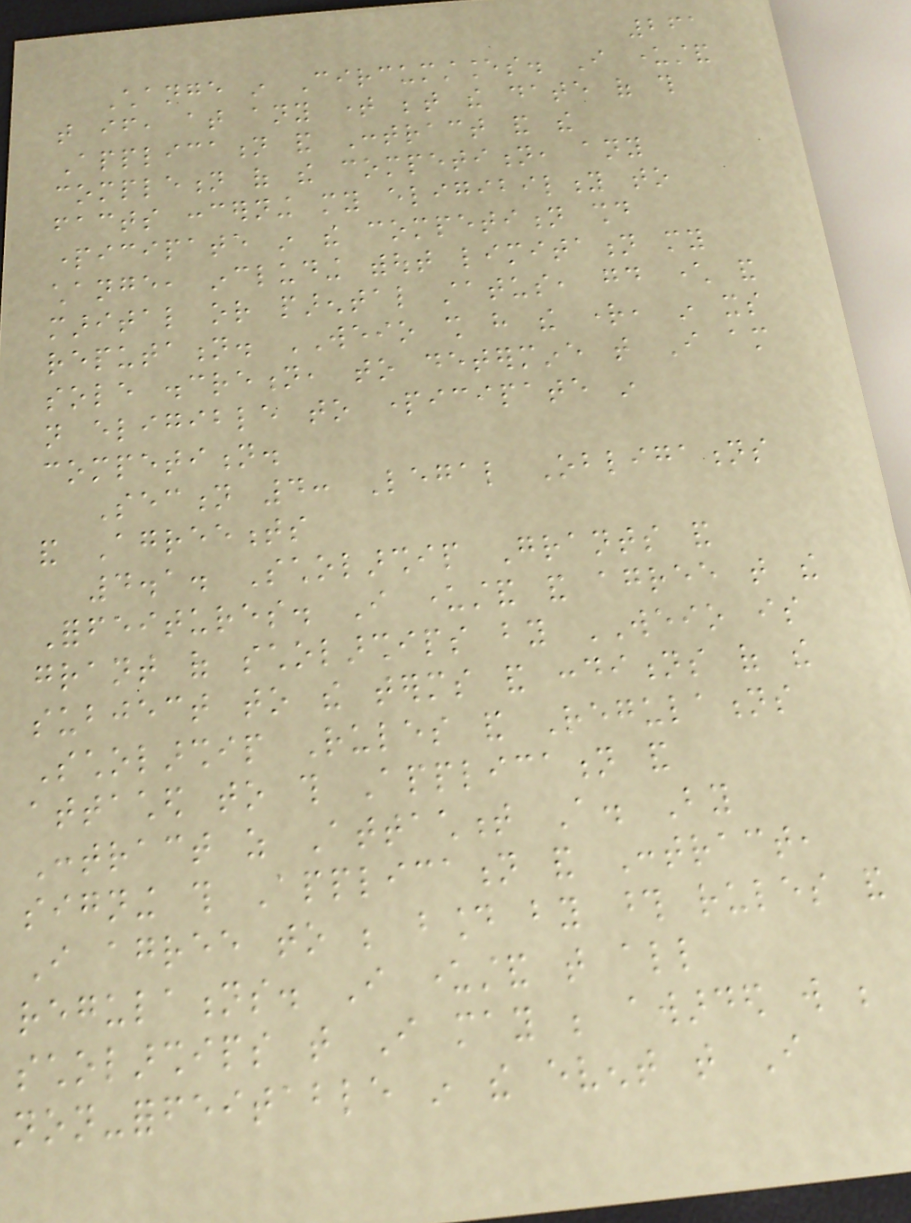261
Change in Circumstances. I understand
that if, at any time between the date of this
Application and Contract and the
completion of the competition, any
facts concerning my eligibility to
participate in the competition should
change, including without limitation my
marital or parental status, good character and
reputation. WEIO shall have the right, in its
sole discretion, to determine that I am
not eligible to participate in
competition.
Section 4: Legal Obligations
and Agreements
4.1. Scholarship Grants and
Forfeitures. I understand and agree that the
grant of scholarships by WEIO is
subject to the terms and conditions of the
Scholarship Rules and Regulations
attached to this Application and
Contract as Attachment A. By
signing this Application and Contract,
I agree to be bound by those rules and
regulations. I understand that all
scholarships that I may be awarded will be
non-forfeitable in the event that I
